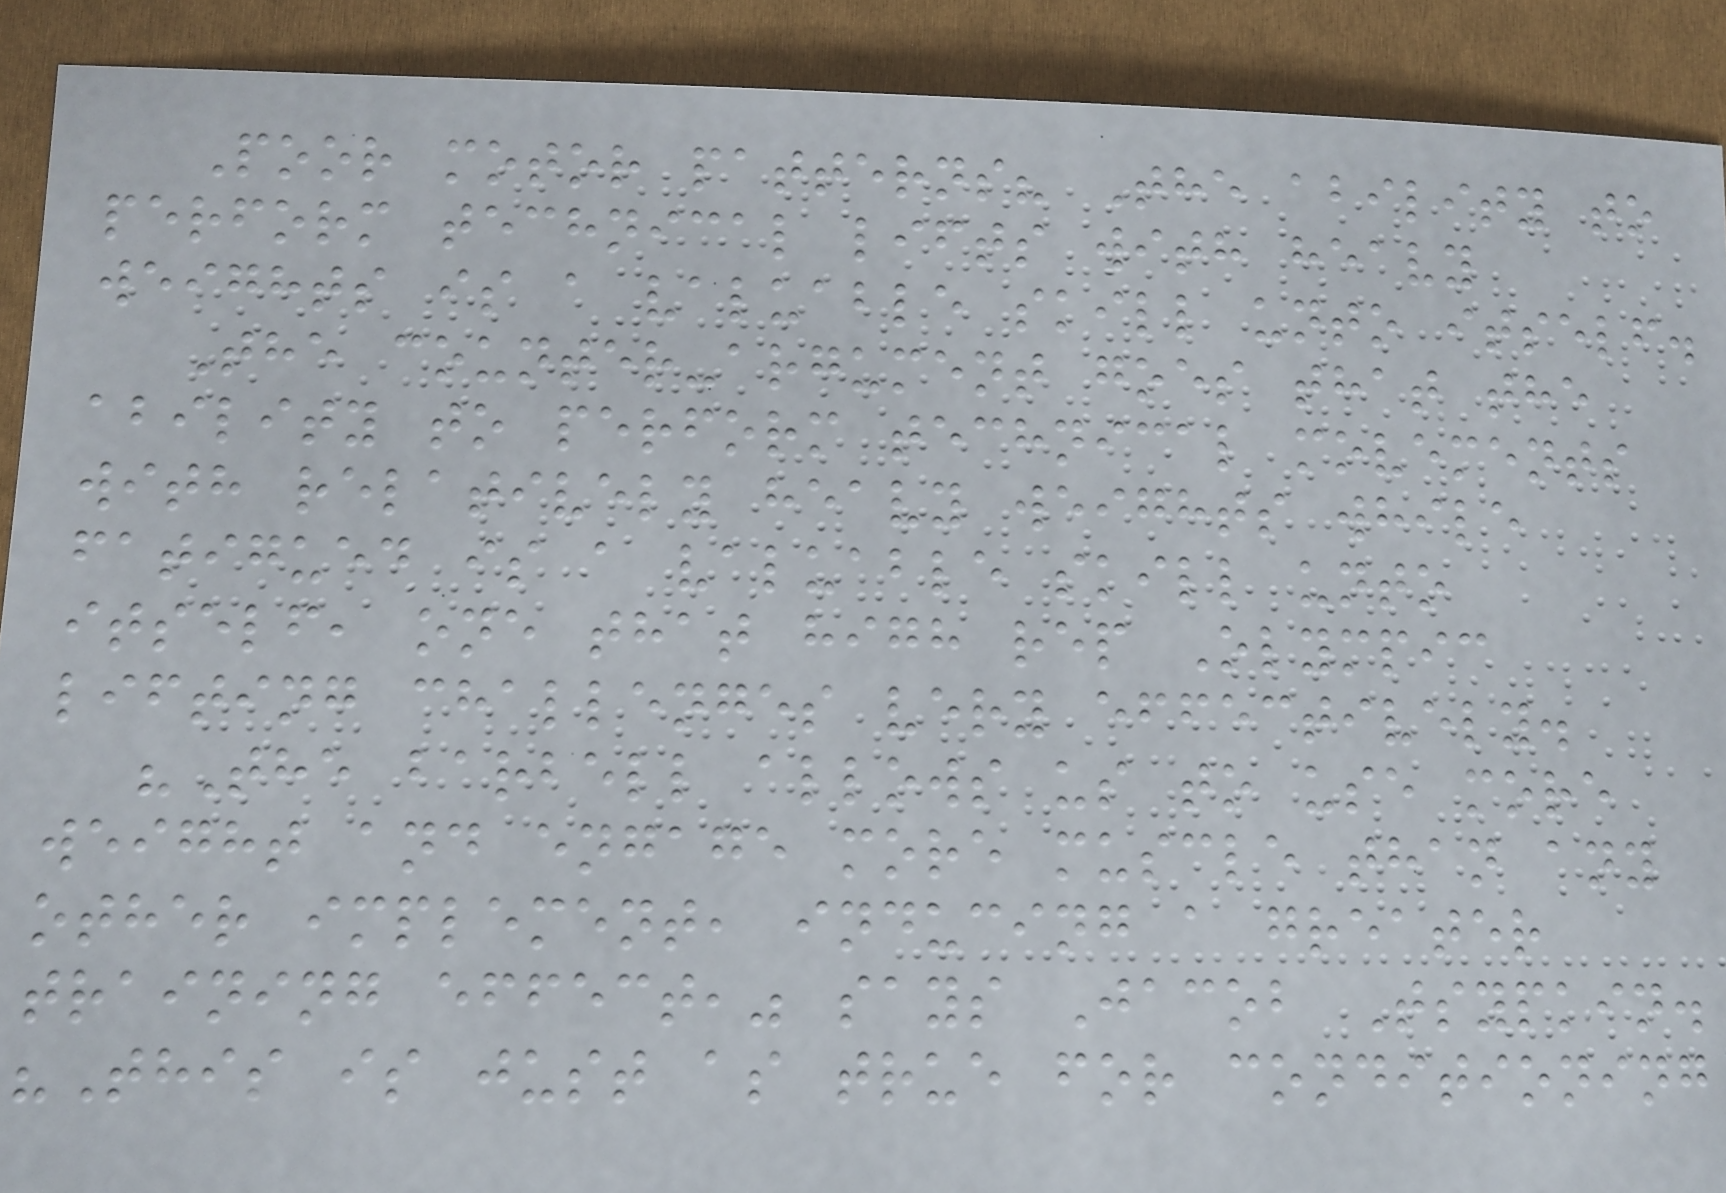Poor motor patterns? The ability to
perform technical lifts with heavy
weights is a valuable skill unto itself.
The counter-argument goes that the
ability to perform technical movements
with relatively heavy weights while
fatigued is a valuable skill unto
itself, one that high rep Olympic
lifting challenges very effectively.
"The barbell allows us to use more
weight and engage more muscle than any
other implement, inducing a greater
training effect," says Jacob Tsypkin.
"This is just as true for conditioning
